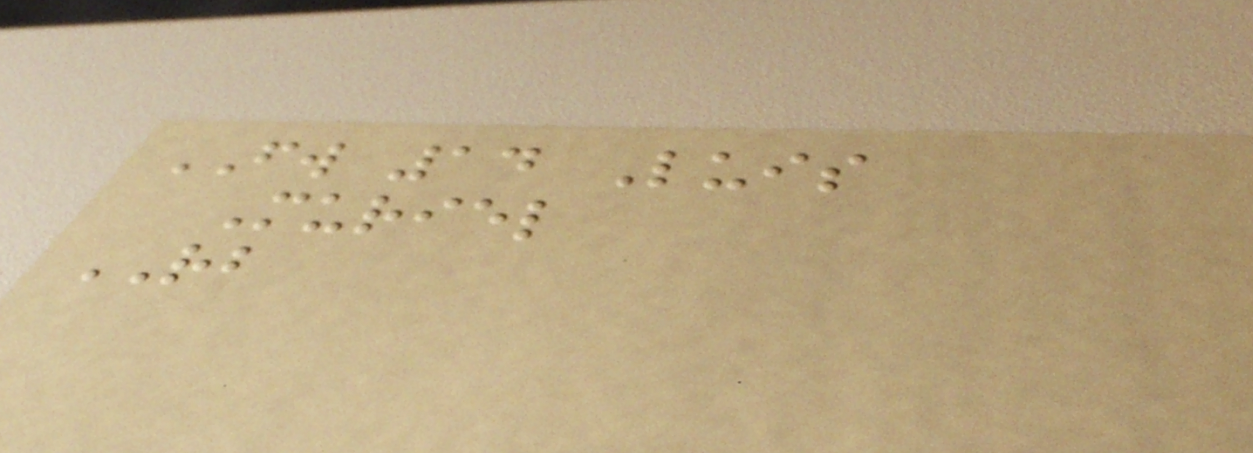FW 14 Luis
Muriel
RB
